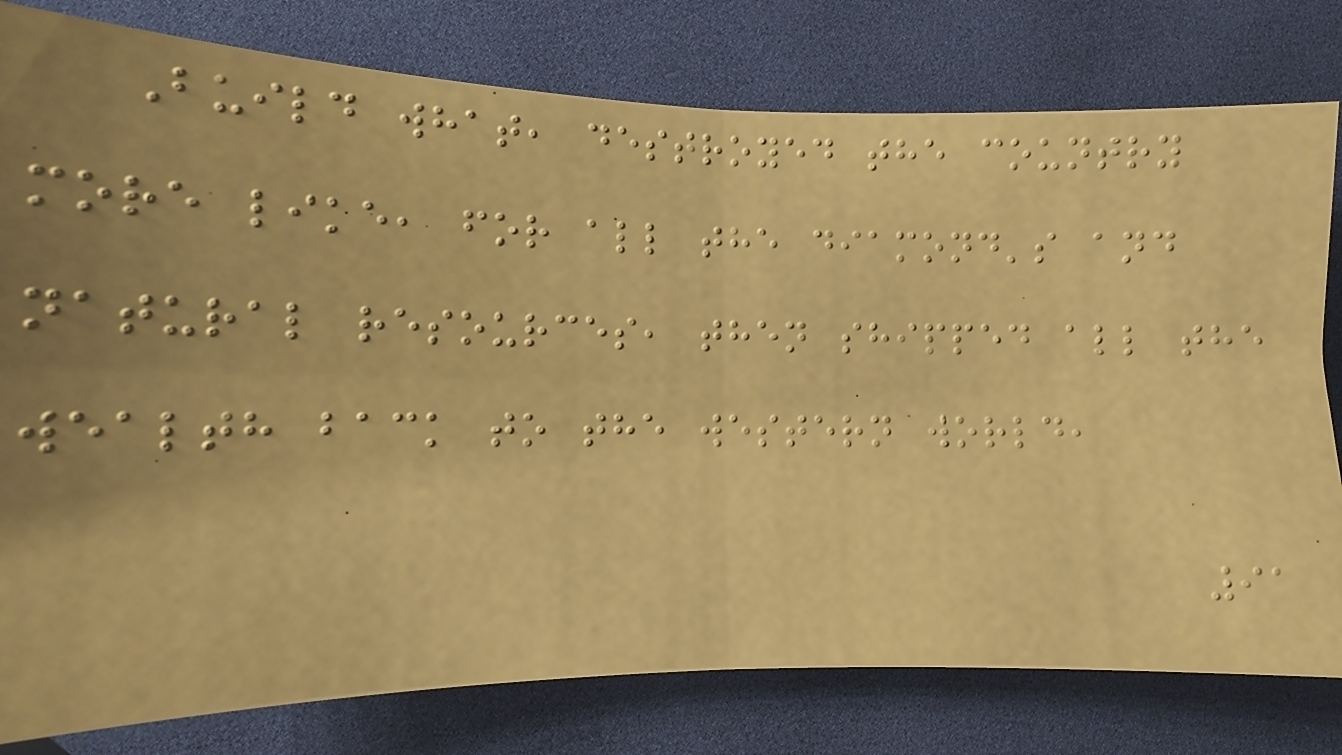Build what, destroyed the country
more like, for all the diamond's and
natural resources, then shipped all the
wealth back to the western world,
91
